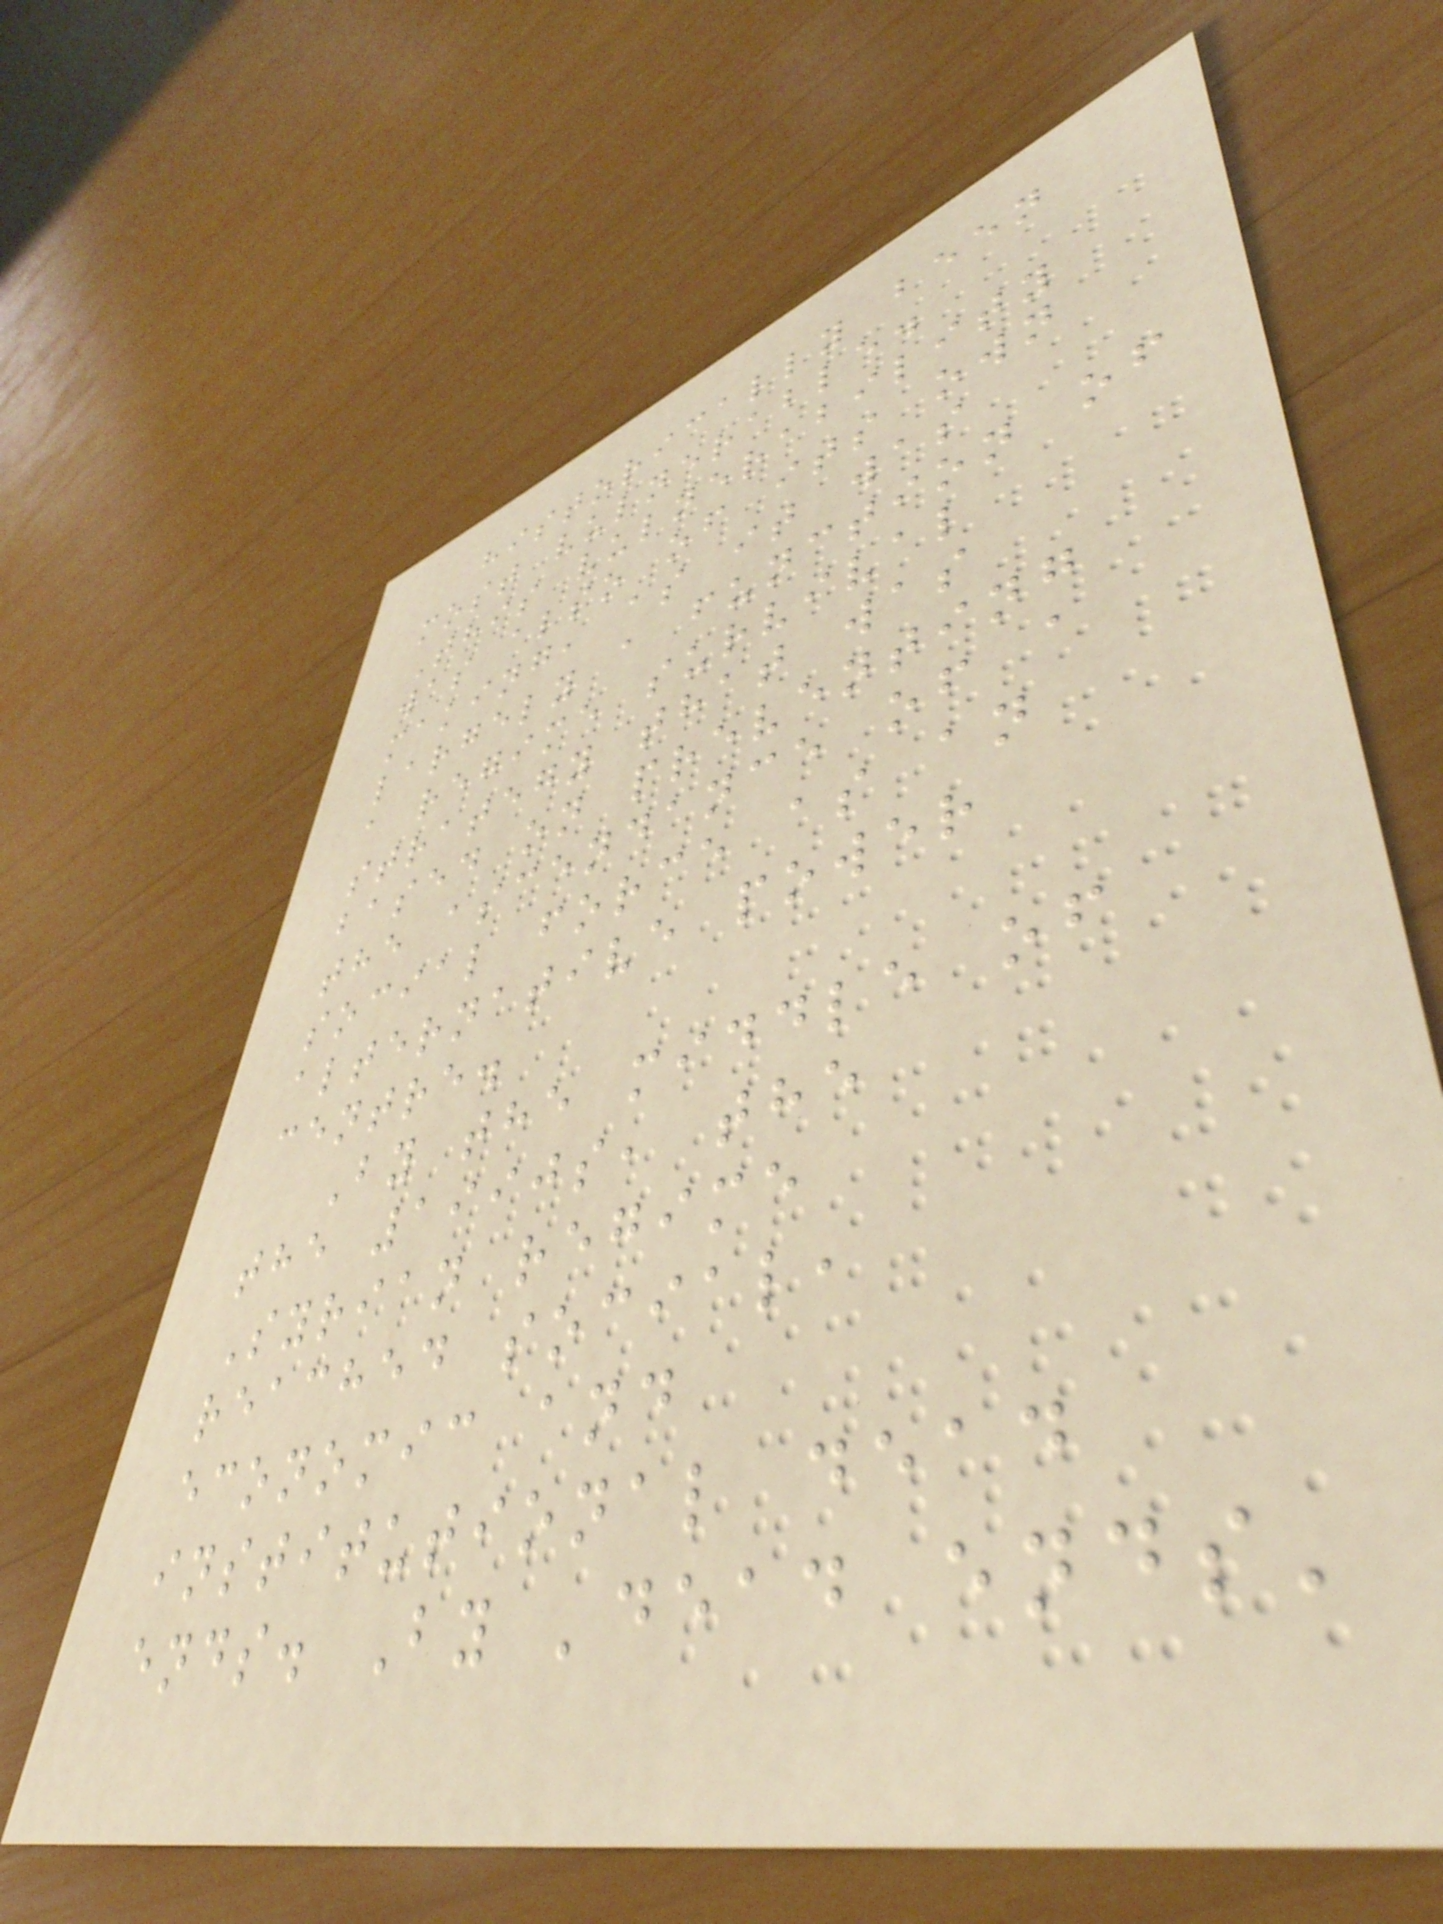historically been
most vulnerable.
This vulnerability
was also of its own
making, as it was
largely a function of
a regime survival
strategy that was
based on preventing
the ascendance of a
social force as an
alternative power
centre.
By the middle of
the 1990s, the
Syrian regime
reached social,
economic and
institutional dead
ends. By 'dead ends'
